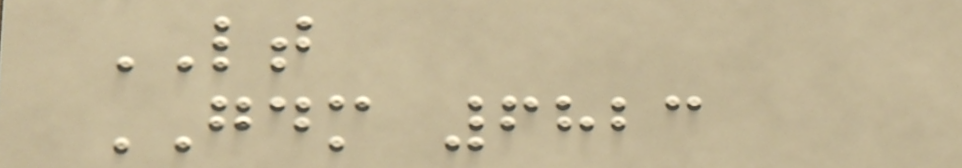LT
GDM 6823
